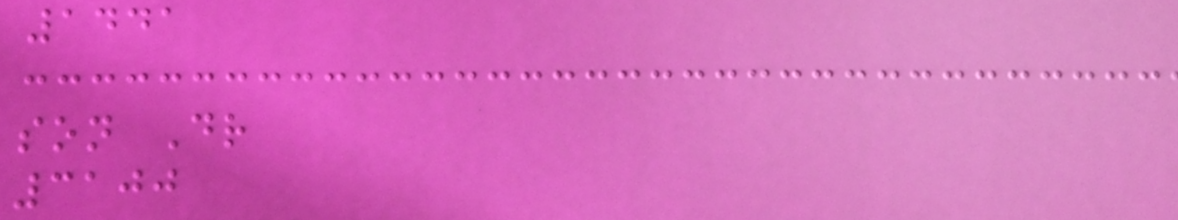1441
son Dr
3100
